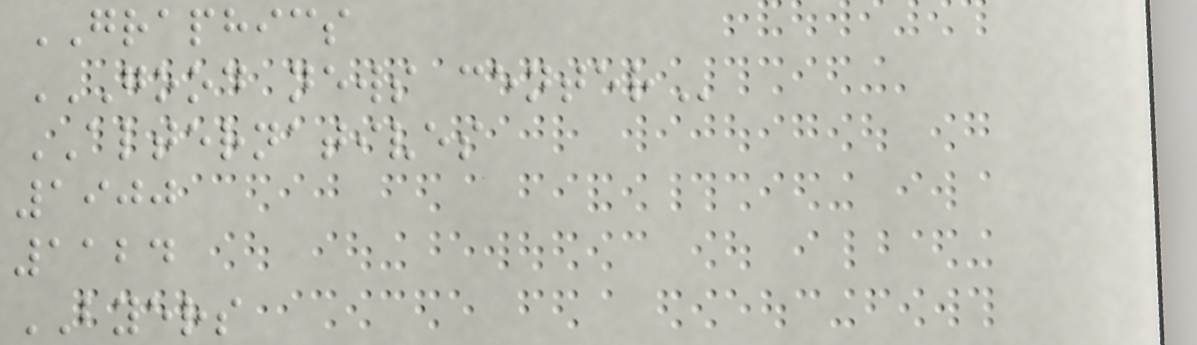GRAPHICS
GOOD NEWS CENTER
ALTERNATIVES
1900
1124
BYERS
